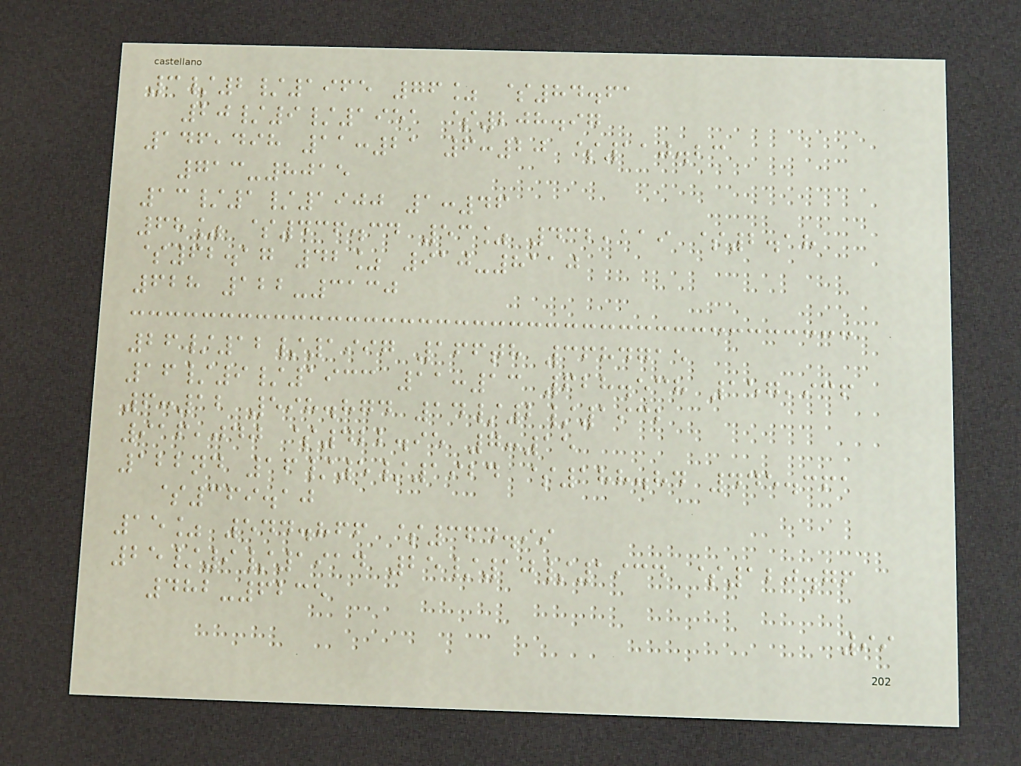3/2/1965 76% $84.61
20/9/1951 $208.97
146,498 11:21 6:20 $110.23
713-8015
13/1/1900 1:46
68% $436.34 53% 432,119 $2.18
$62.17 42% 910-8110
628 122-3130
26/12/1997 166th 3684715
16/9/1933 11:13 628.538 157,936
6:12 598.874 14/2/1932
916,040 $422.95 7:15
122nd 16/5/1924 $188.84 445.361
$369.10
15% 544.866 $364.99
25/9/1914 25/10/1934 $120.76
482-6235
99
